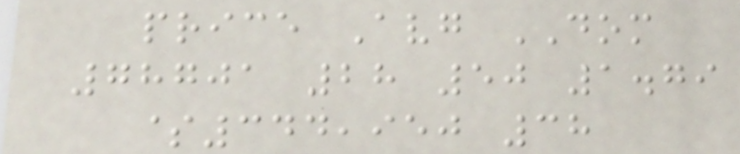price Avg DOM
78701 28 50 1.79
$344,950 38
